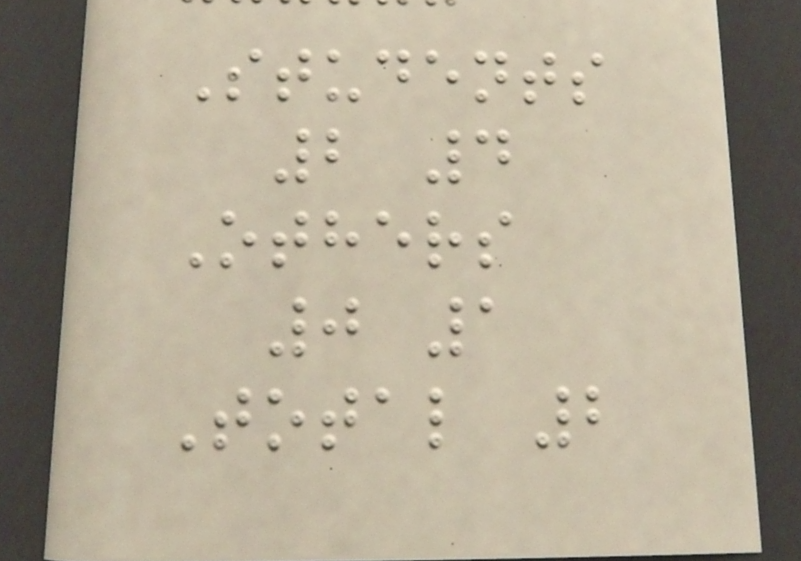Students
2 4
Others
0 1
Total 2
